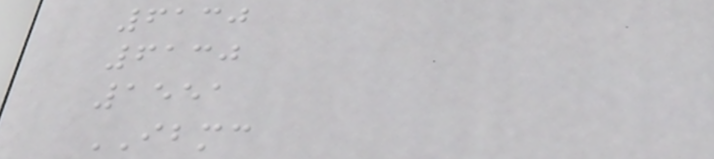6130
6130
1551
IBMC
